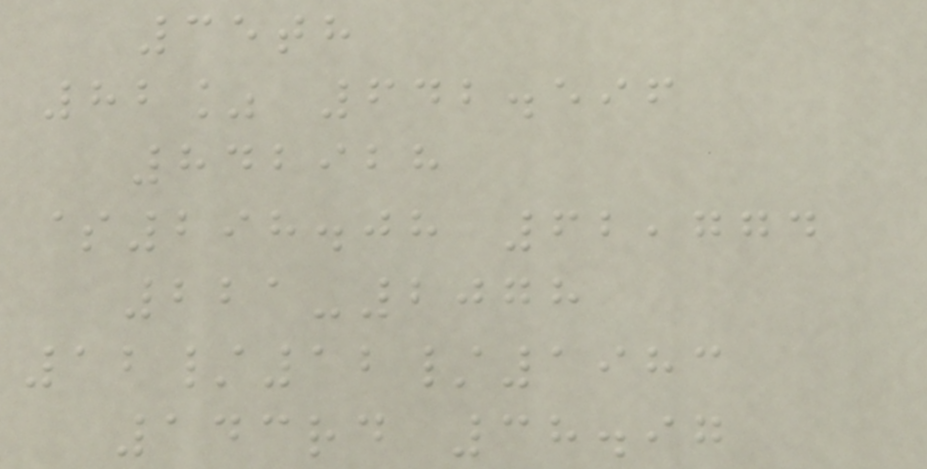35th
82% 642.596
842928
$298.08 62,774
221-2078
12/12/1983
143rd 38.97
